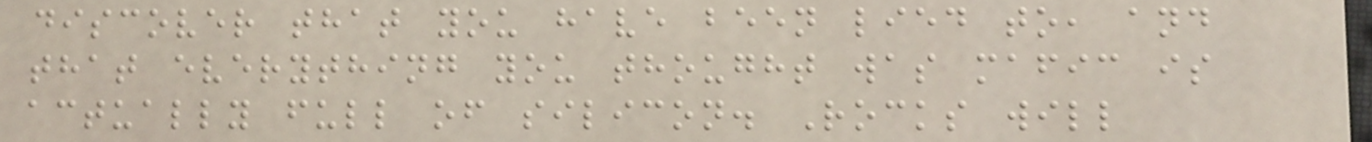discover that you have been lied to, and
that everything you thought was mafic is
actually full of silicon. Rocks will
